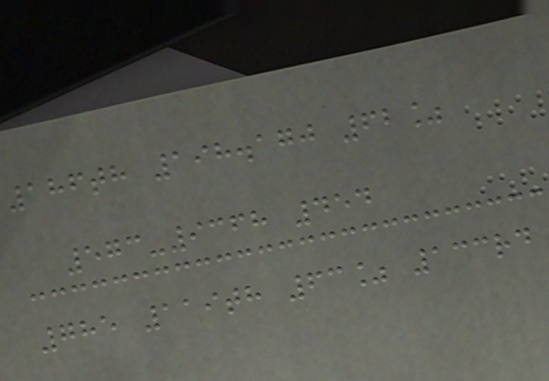186th 198.170 62%
573-9368 454
785 119th 63% 133rd
